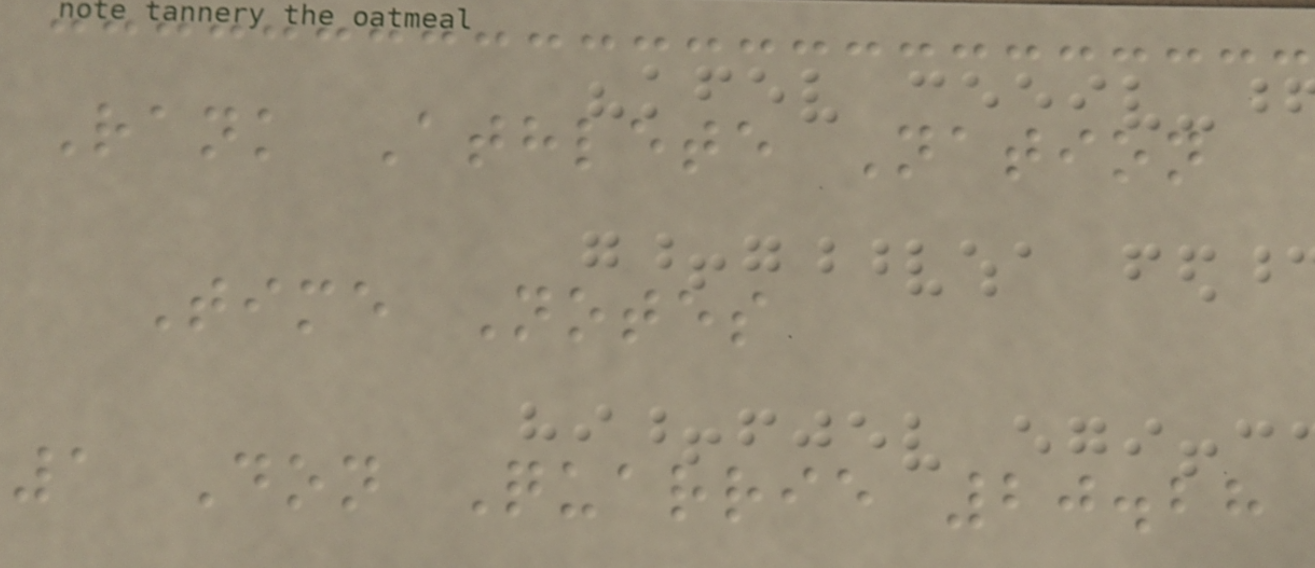Rank Athlete Nation
Time Notes
1 Don Quarrie 20.28
